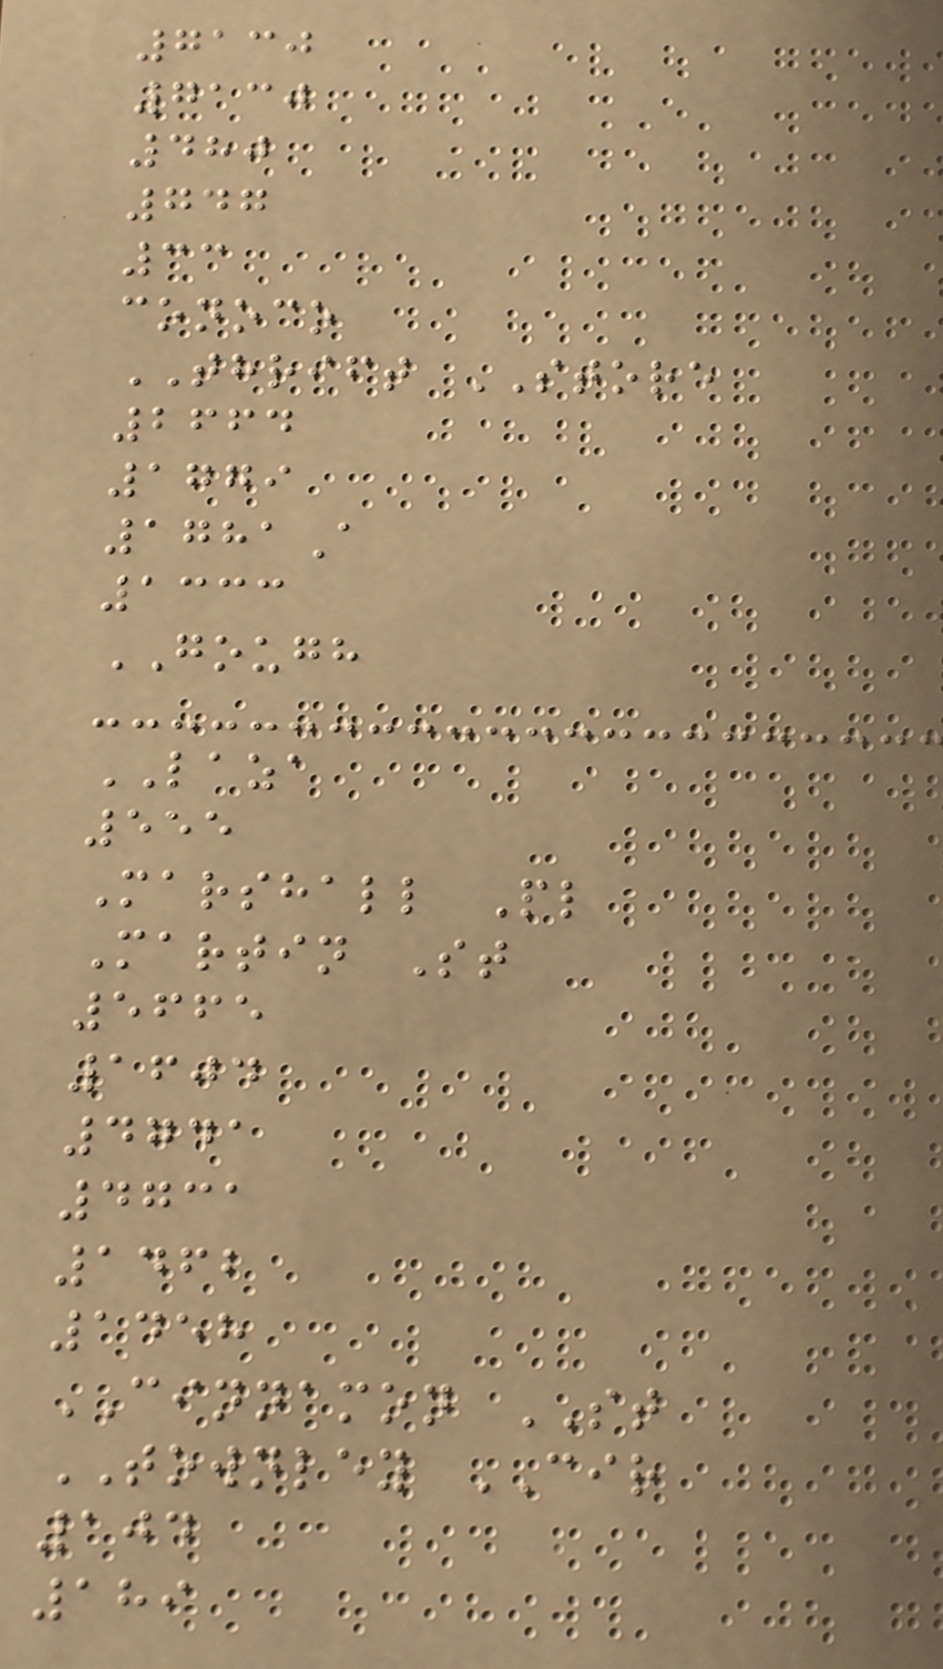7130
7130
480
747
33
conoco
THRIFT STORE
2664
1779
1781A
1333
GOUGH
LAZA
555
Marshall Pl
Martin St
5665
1604
4741
4731
1462
1458
CINNAMON ST
TOWNLEY CIR
104
189
